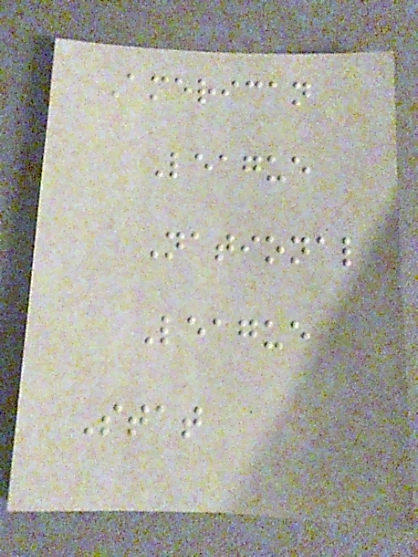American
League
National
League
Stat
